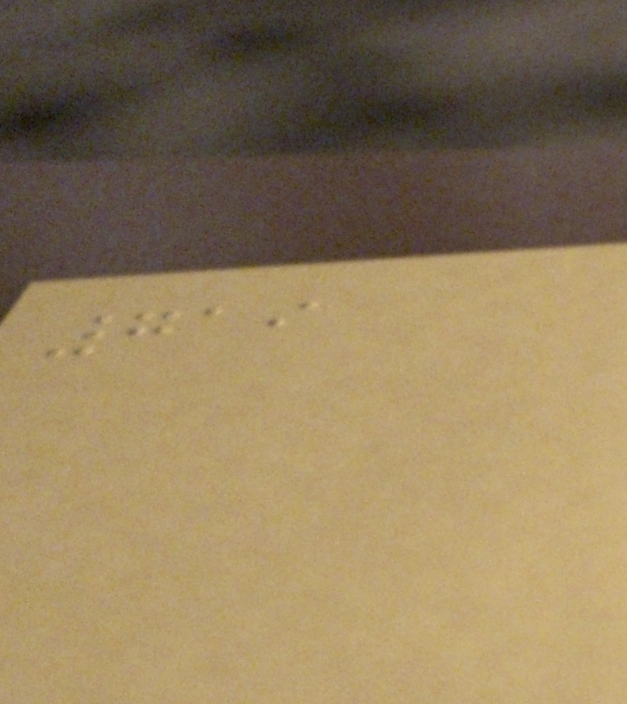719
